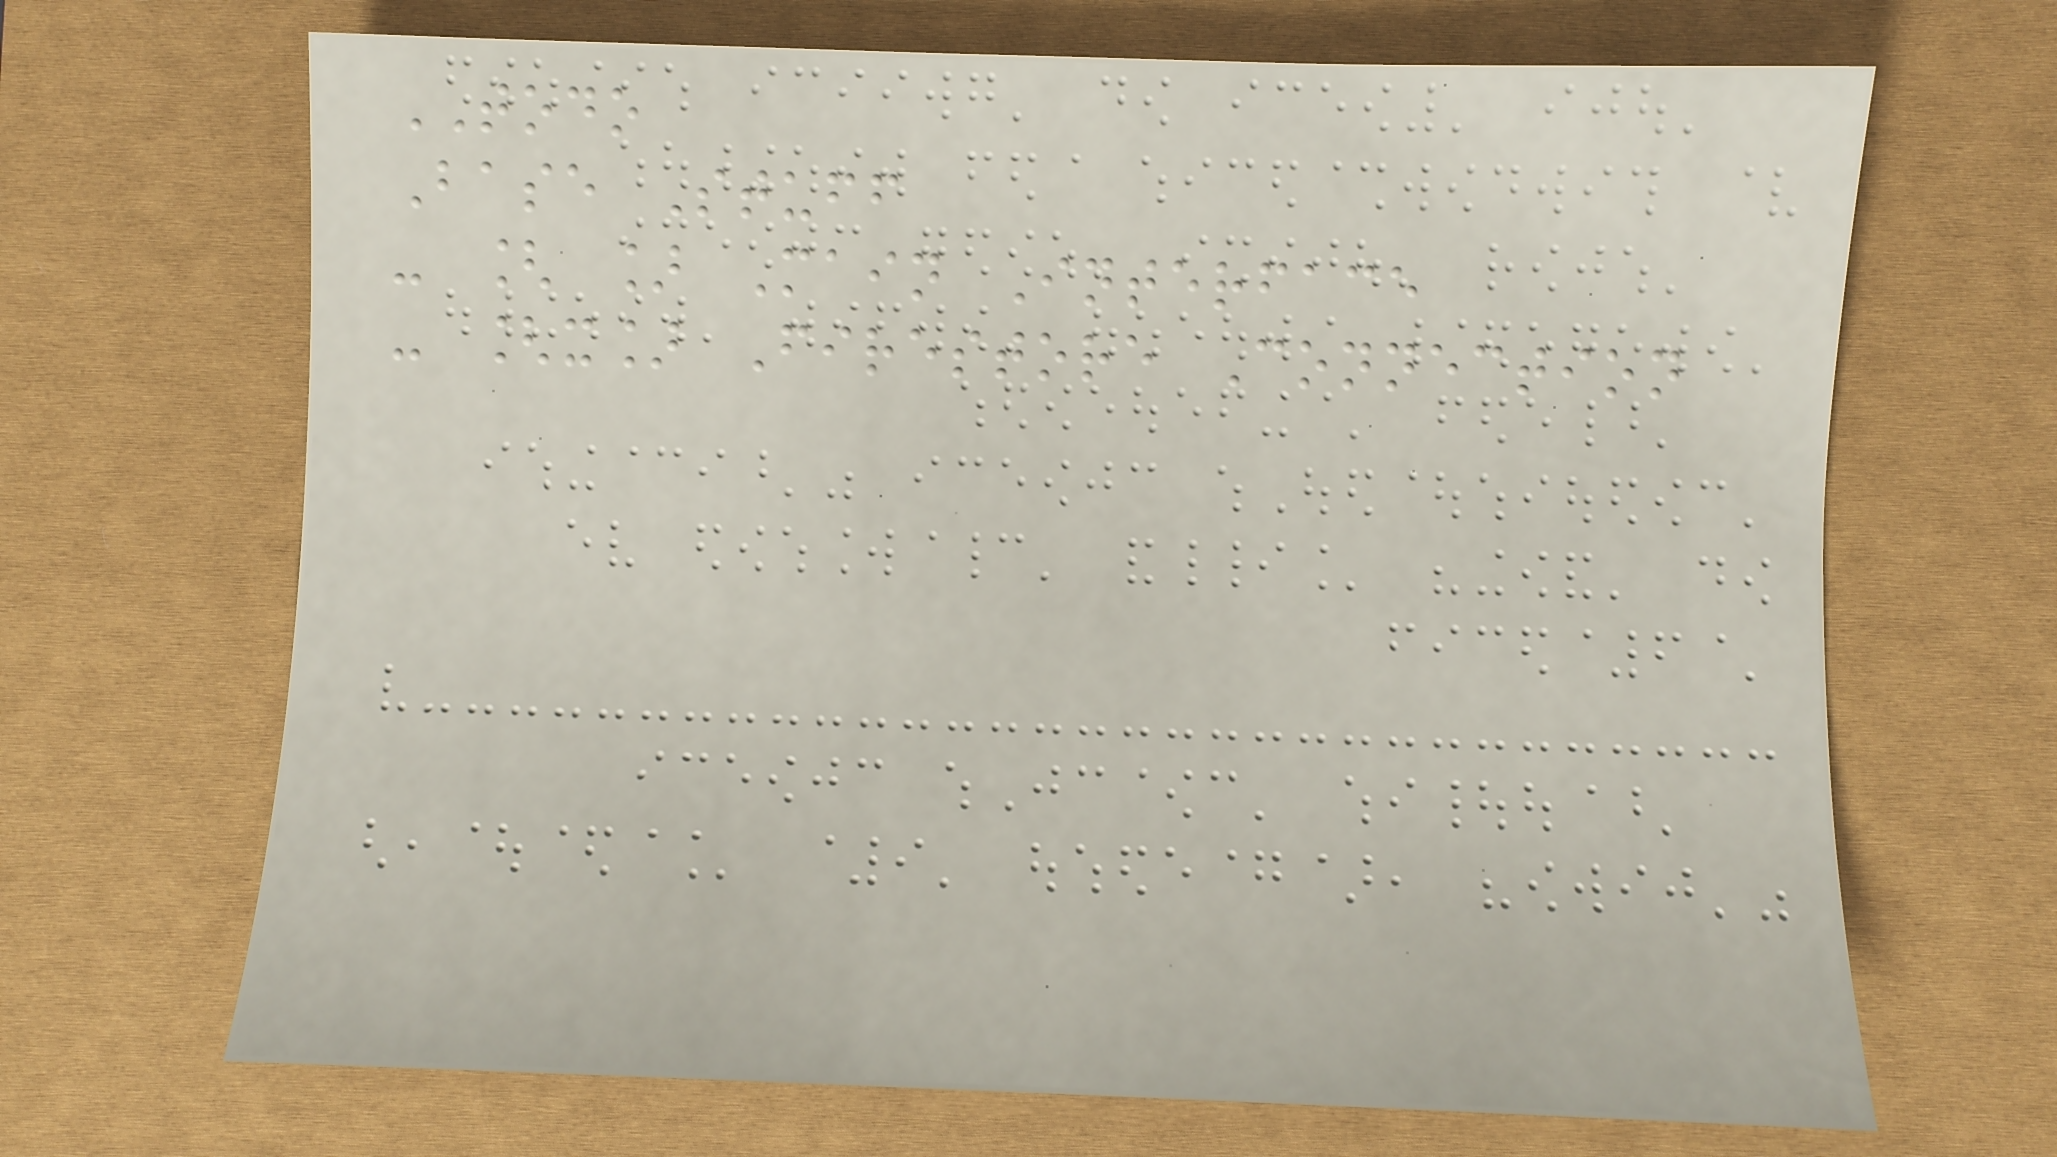TODO
Base Stuff
- [ ] Main Interface
- [x] Firestore Connection
